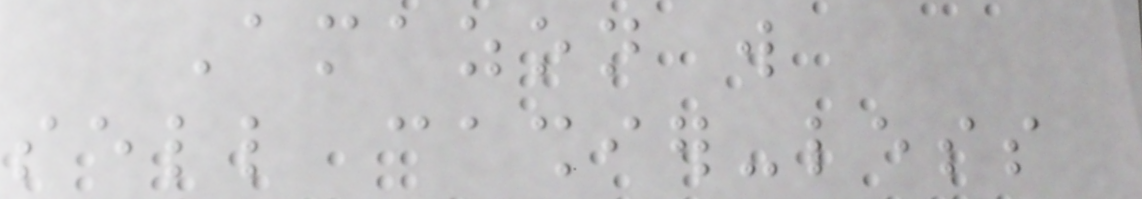Amazon will
sell cashier-less
